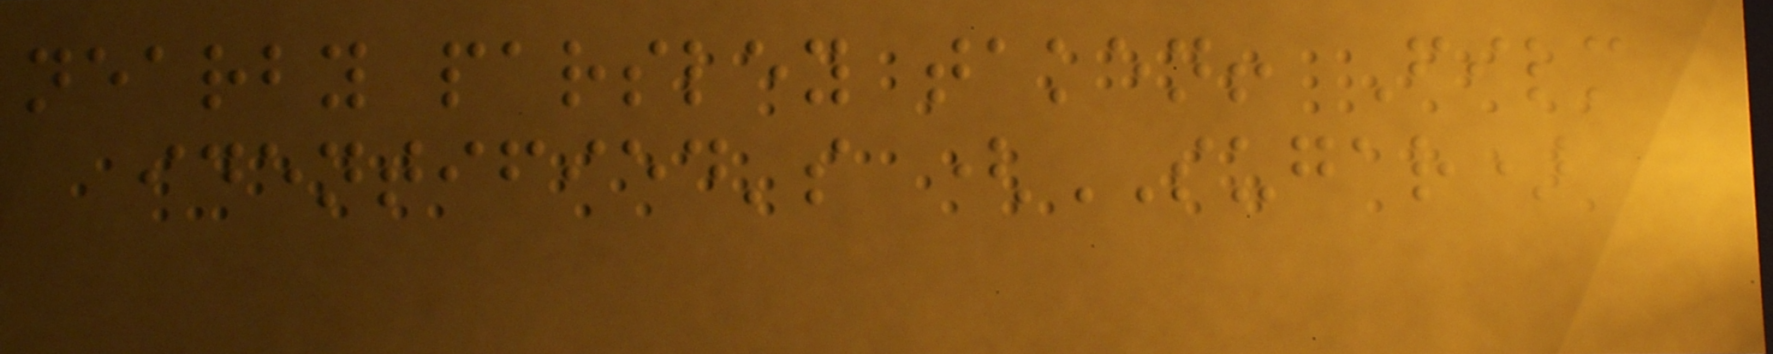nearby parsley taken! Film
identified's (SUGAR)
